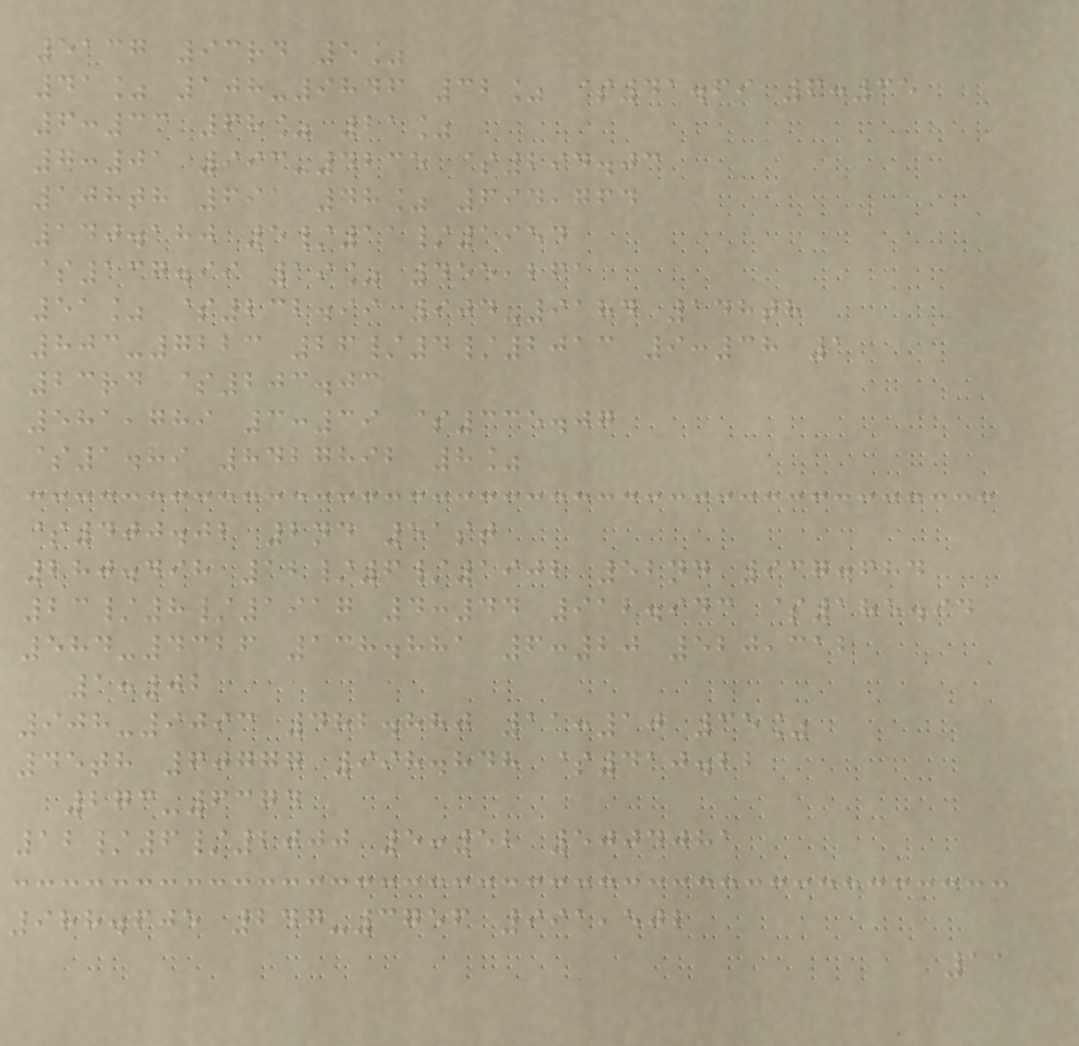5137 93rd 5%
41% 108-9846 32% $41.69 6:35
6:33 68% 21%
7:01 993-4235 $294.03
108th 691 48% 694,764
140.180 5/11/1954
$137.99 19% 455,261
51% $232.99 904-9184 148th
803-7223 26/4/2013 9:38 1
23rd $203.03
581,789 3:39 $335.07
$1.89 8427892 8%
$400.02 2nd 51st
280.498 12/6/1902 52nd 937.684
23/8/1917 4:44 912.943 $185.94
584-4326 138.881 6:20 520,312
1:02
908-9093 482.880 11:10 35%
45th 60777 998.848 $410.22
273-6374
12/6/2000 5:52 5004081
988.605 247-3756 991,502
11
